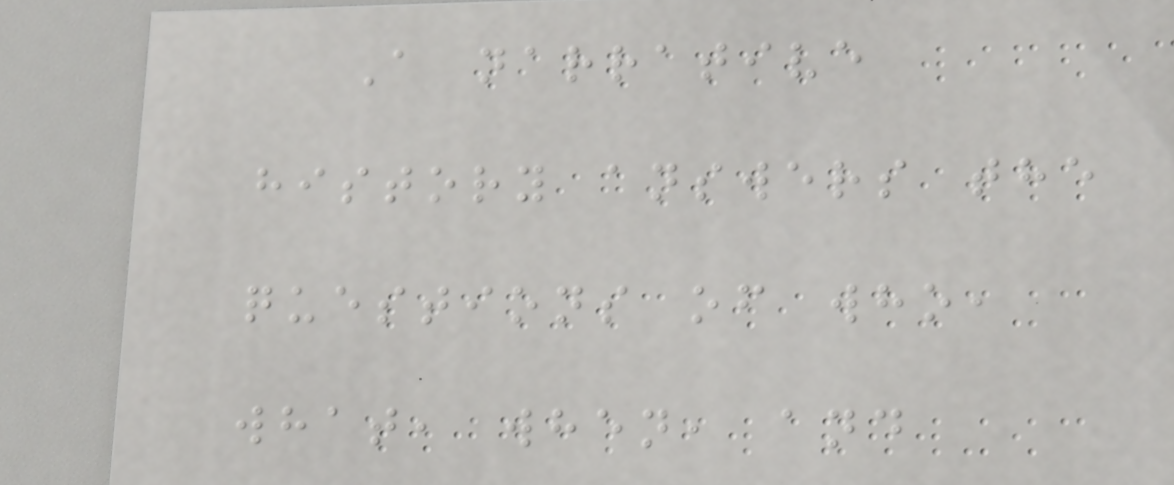A narrative
history answers the
questions of who,
what, when, and
